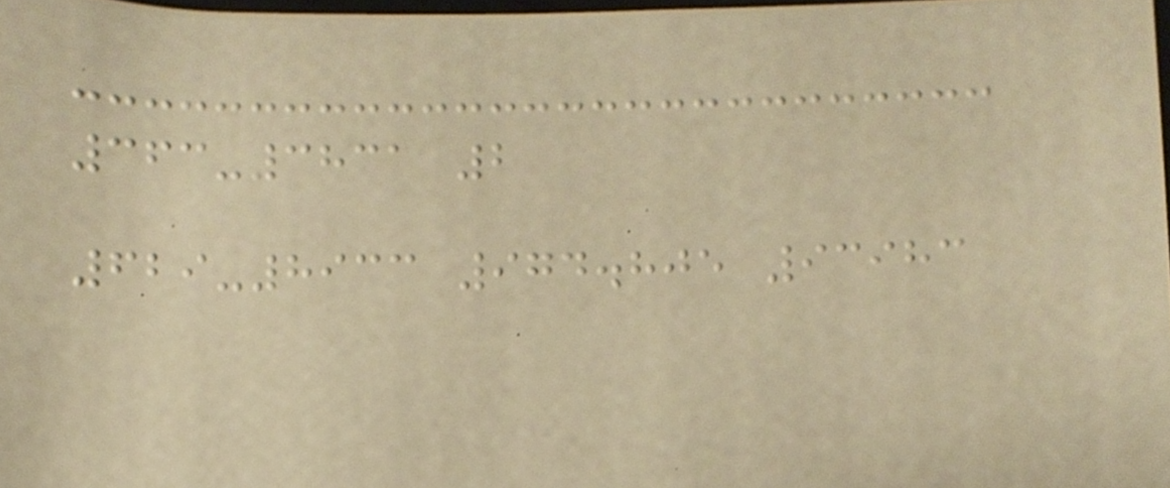363-3831 2
629-8933 974.805 93983
